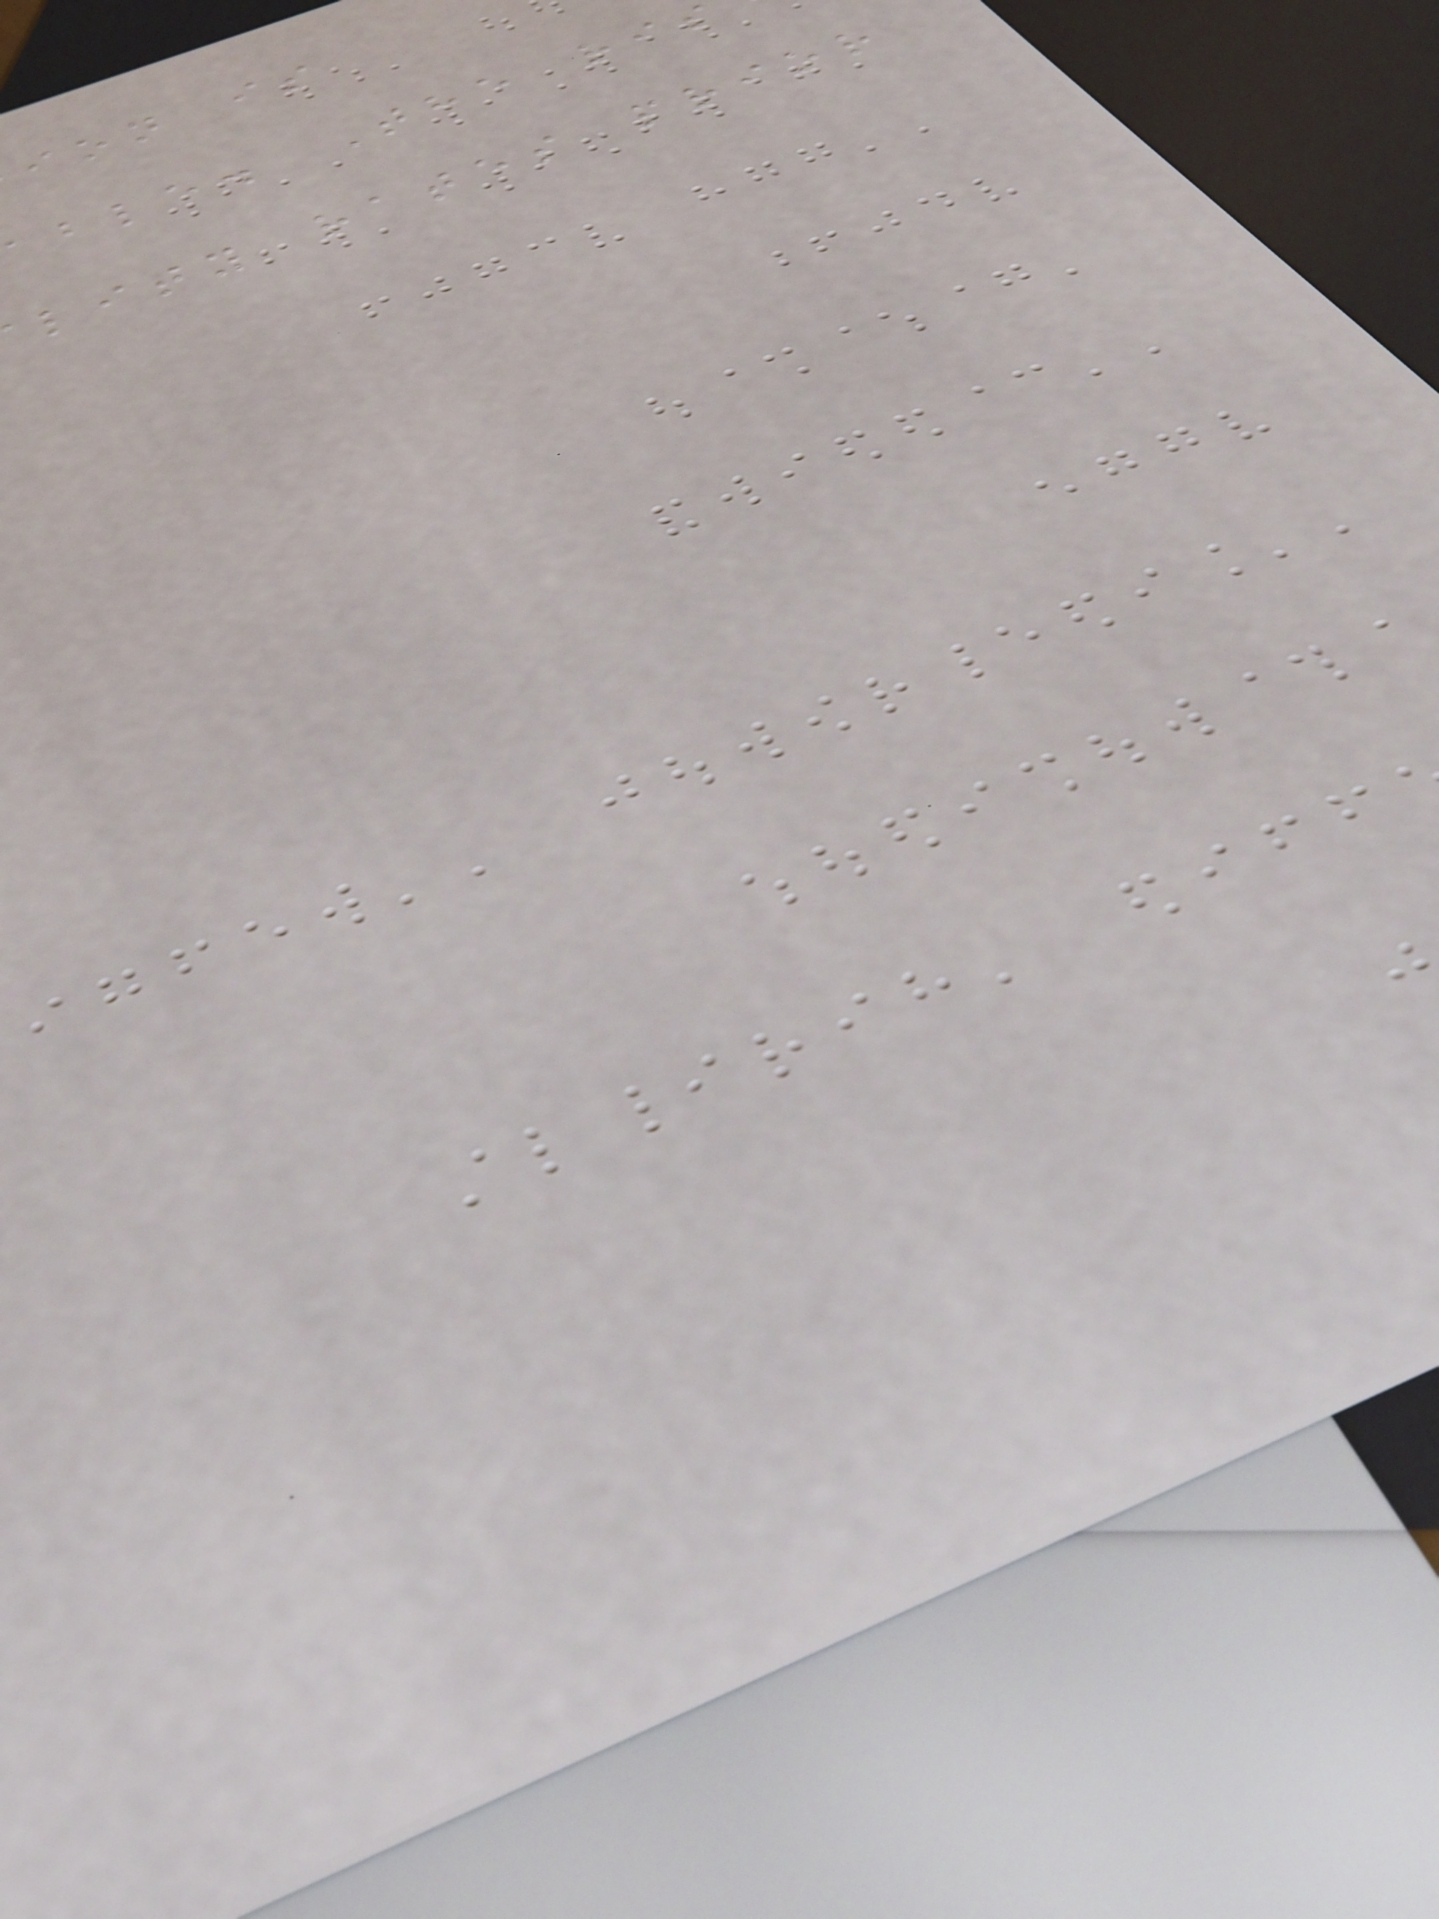ion is
able. The ris
lity rates prior
